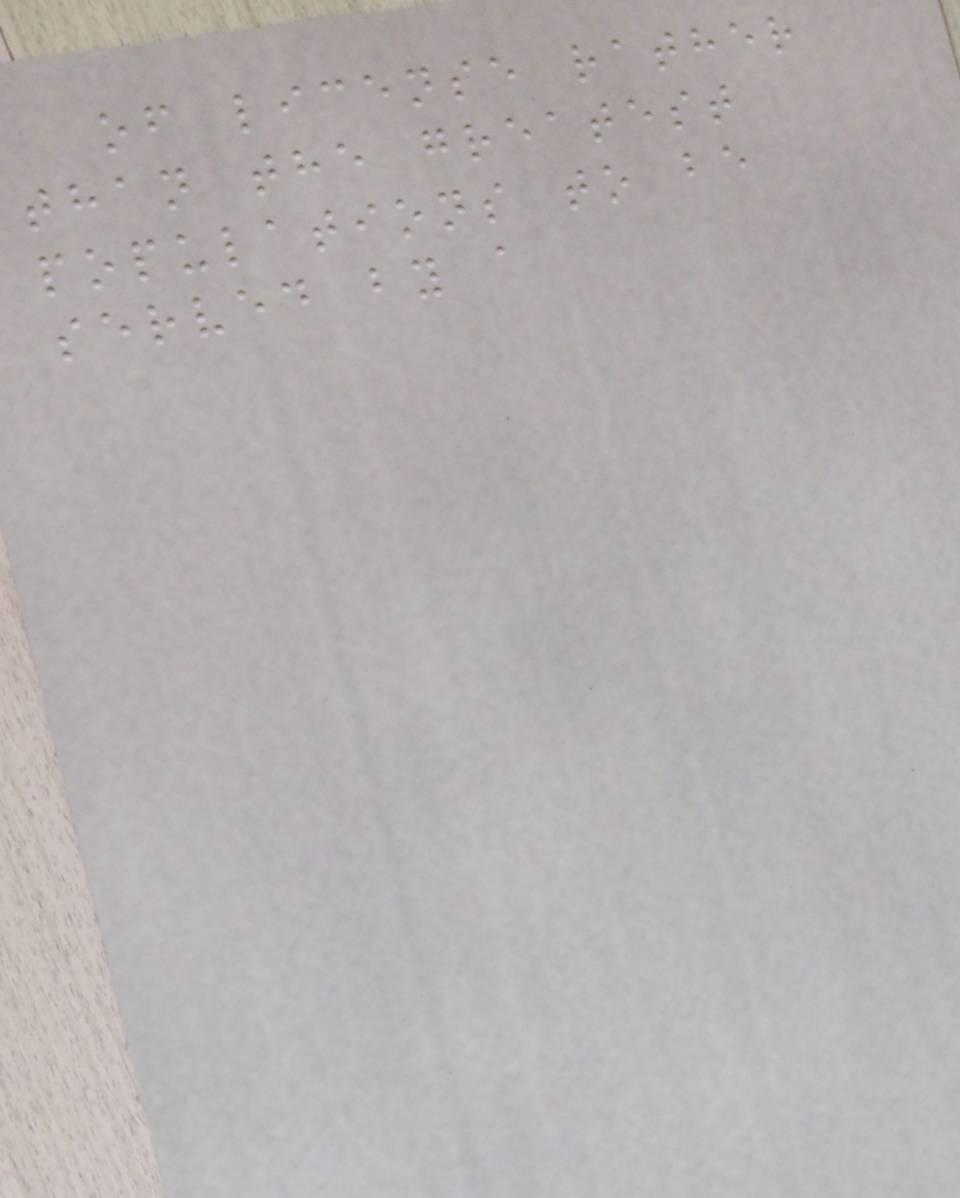of license rather
than the greatest
populations to be
served by a
